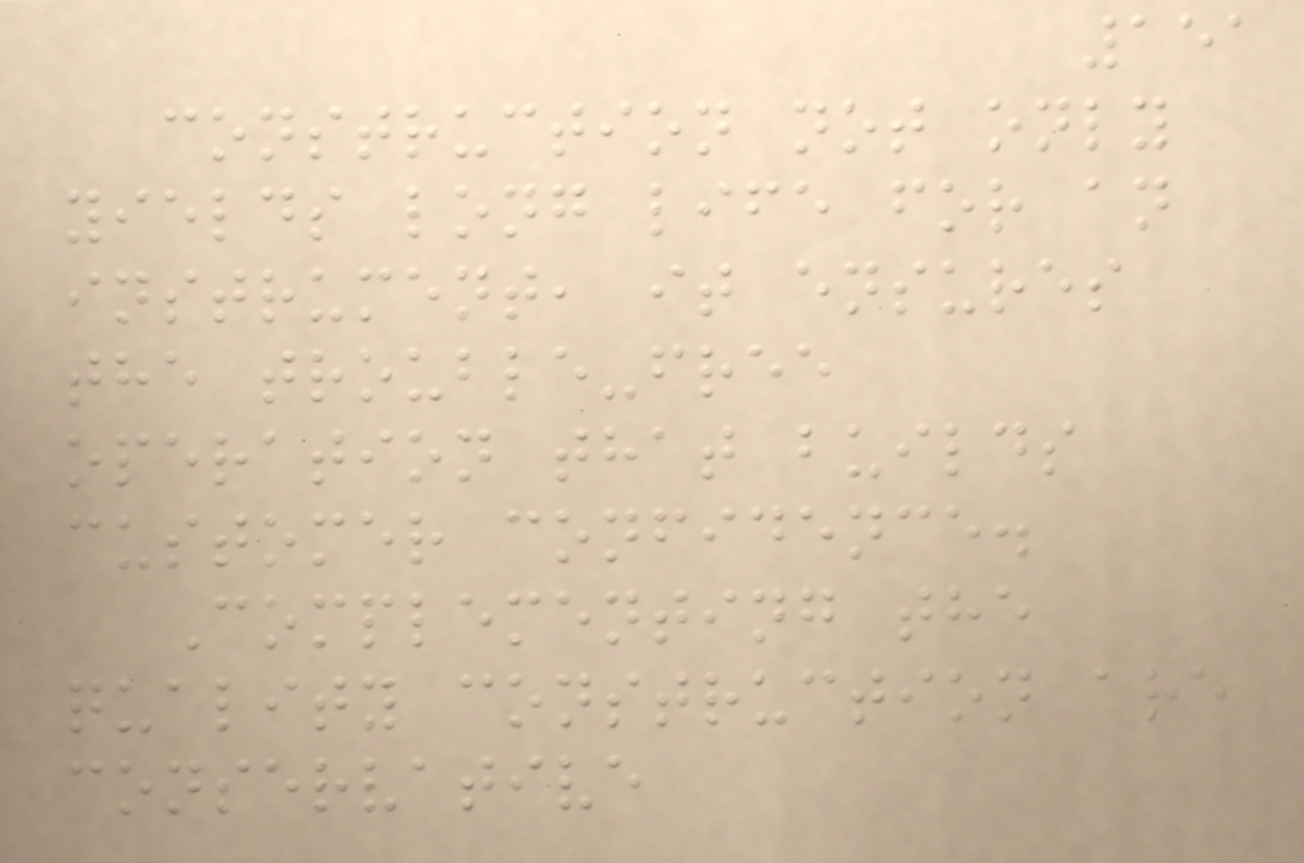151
construction not only
yields long life for an
instrument, it ensures
the trouble-free
operation that builds
customer confidence.
Complementing the
quality construction are
conservative
